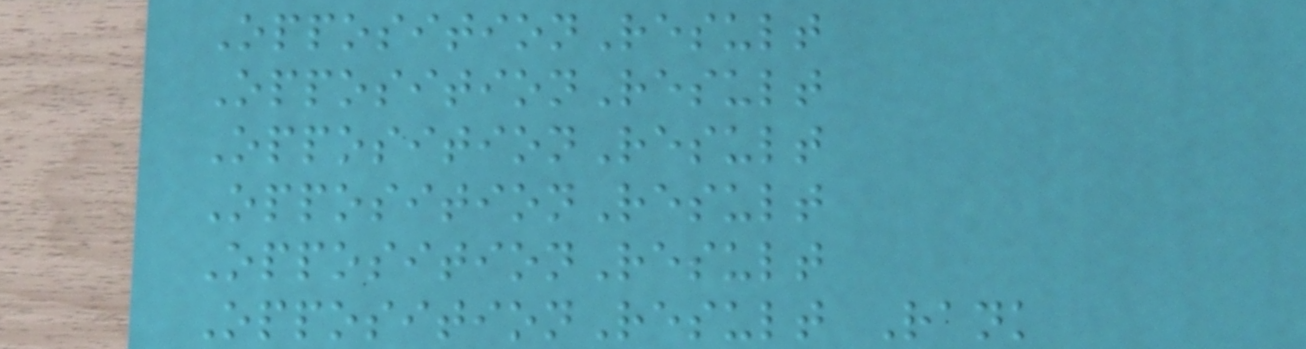OppositionResult
OppositionResult
OppositionResult
OppositionResult
OppositionResult
OppositionResult Rank
